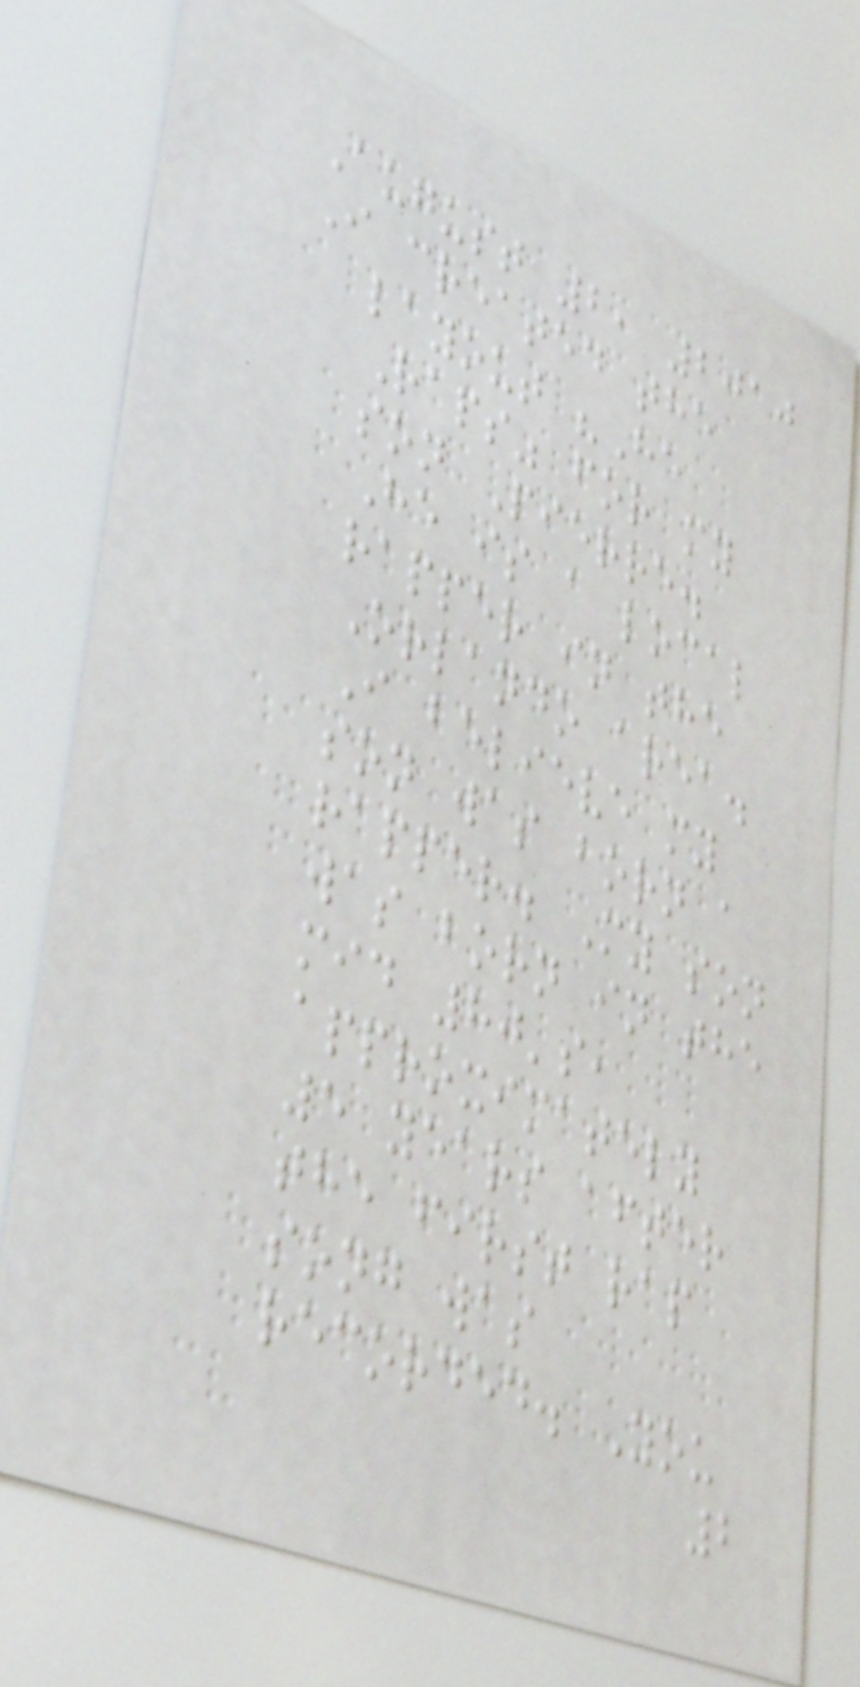August 2, 2010
I created the
layout "He
Raps" for my
son Pierre.
He is a local
rapper in the
Orlando area.
I believe my
son was born a
rapper. My son
was born in the
mid 80's,
approximately
5 years after
the first rap
song was
recorded. You
2
